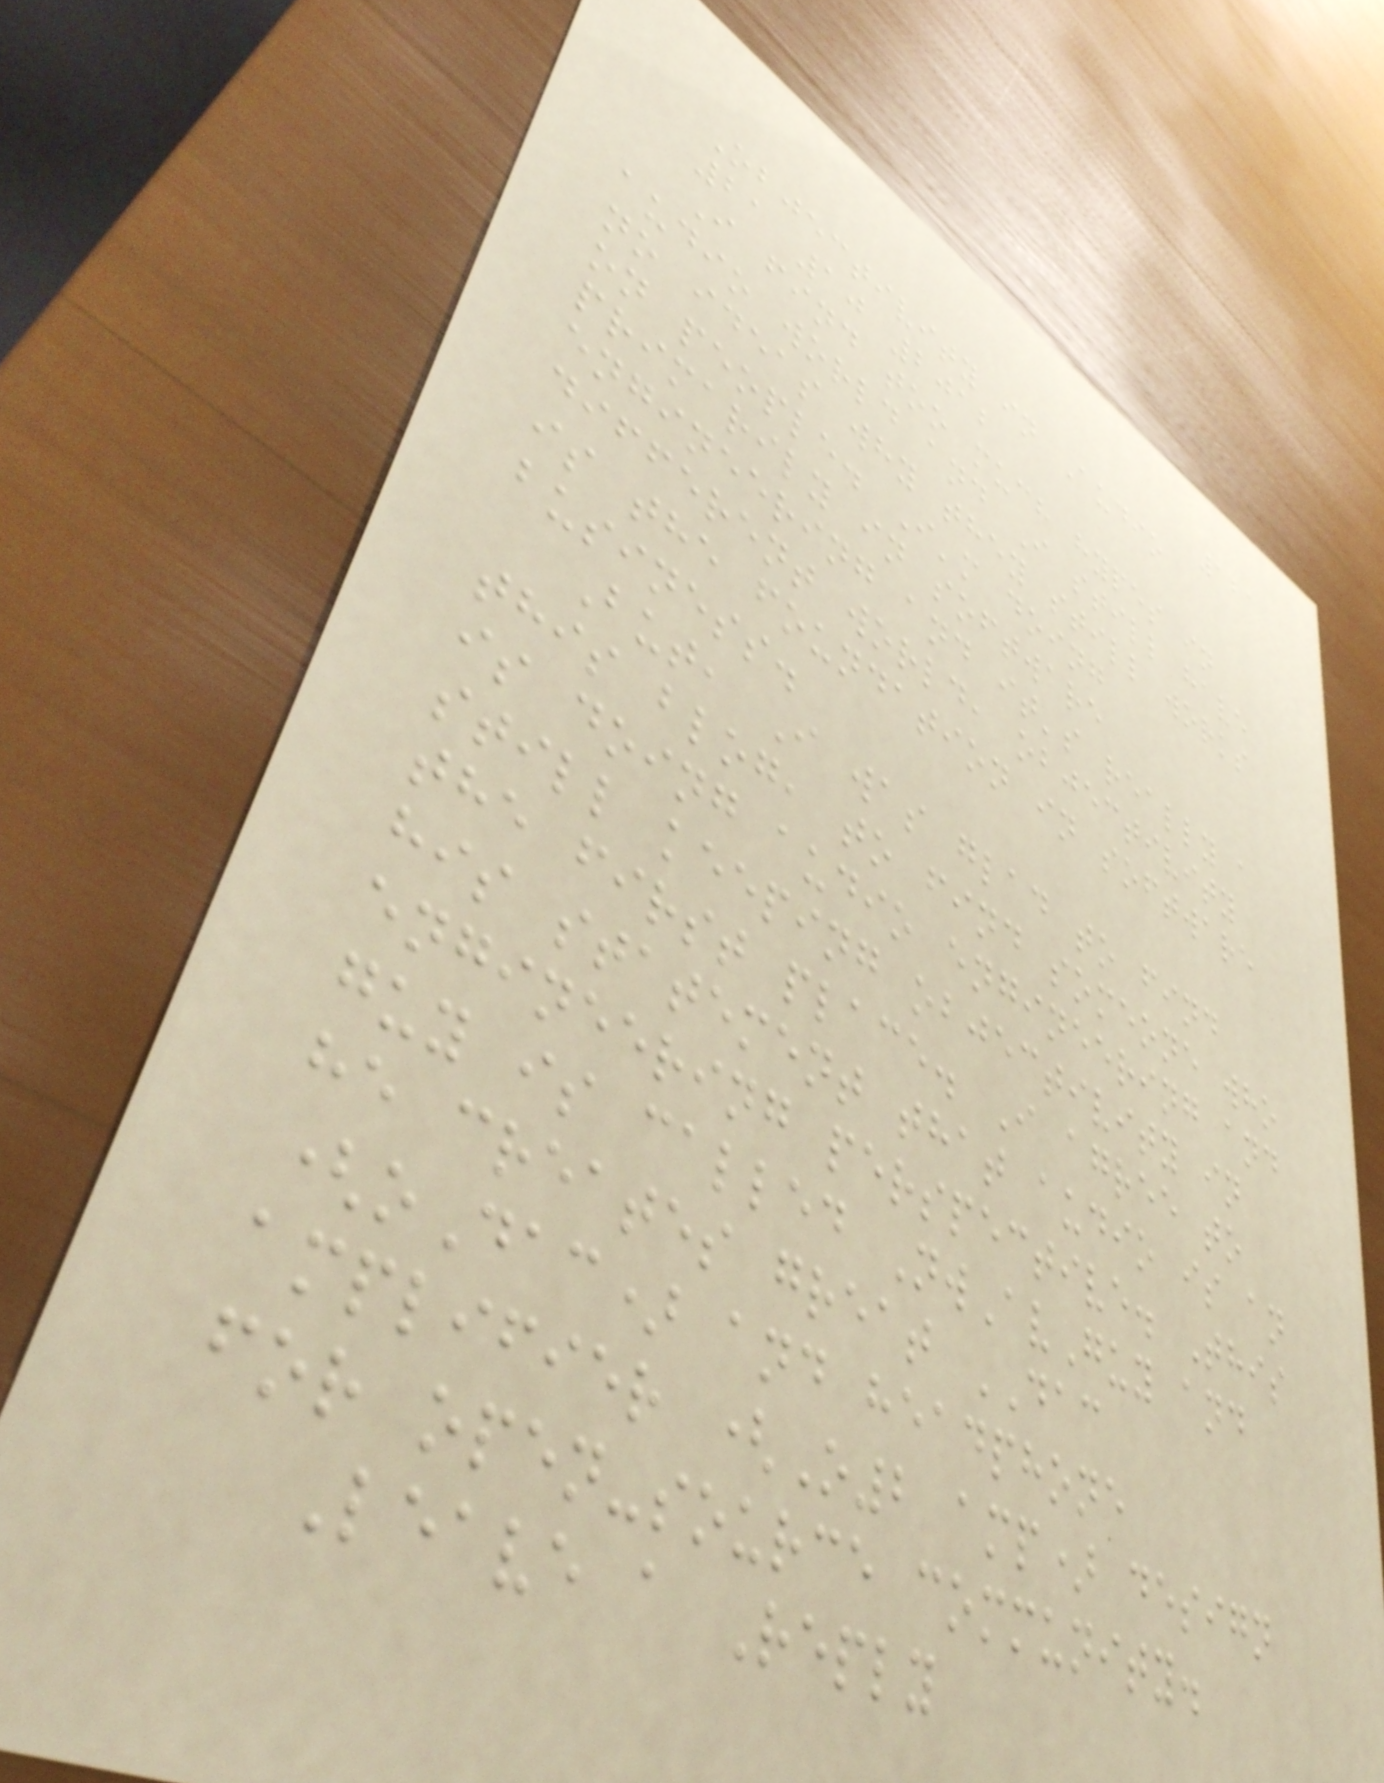121
Objectivity in Audio
21 10 2012
I find too much hypes in
audio world and I still have
no ideas why they still works
on people. I'm doing
primarily in software
engineering and it's really a
different world, objectivity
is the foundation in software
business.
But, I was glad to find
this blog, to find someone who
is doing audio engineering and
still keeping objectivity in
the first place. I agree to
his statement that audio is an
engineering perspective. This
guy is called NwAvGuy and
he creates great DAC
(oDac) and headphone
amplifier (O2 amp) design
for open-source community.
Leave a Reply
